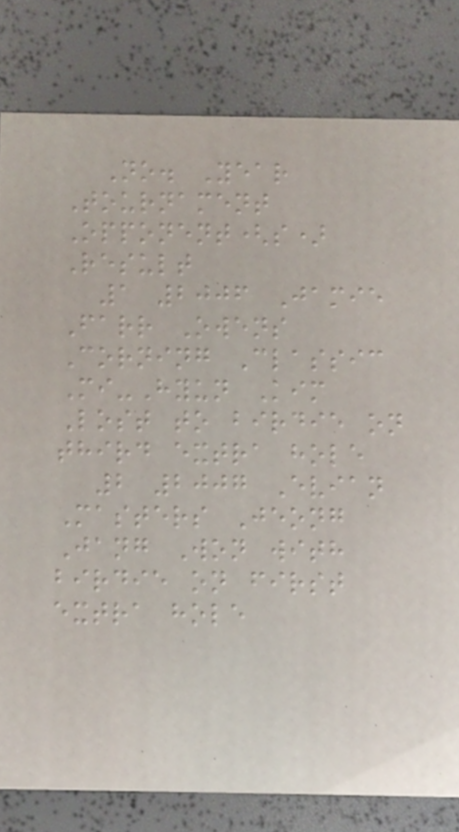No. Year
Tournament
Opponent(s)
Result
1 2006 Jamie
Farr Owens
Corning Classic
Mi-Hyun Kim
Lost to birdie on
third extra hole
2 2007 Evian
Masters Jeong
Jang Won with
birdie on first
extra hole
